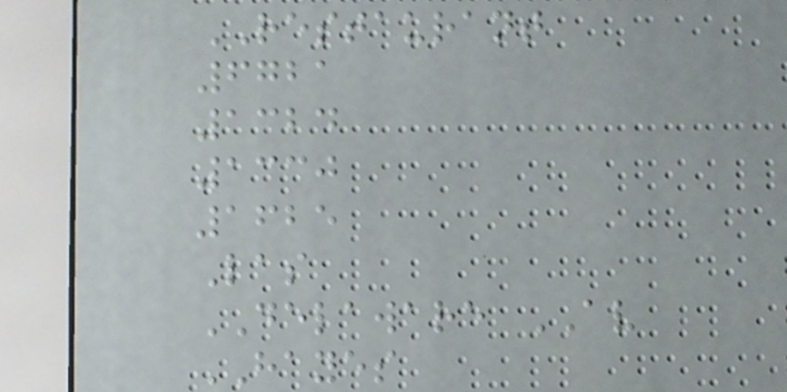RESTAURANT
6721
1324
1330
1625
Las
DELAWARE AV
HAYES
